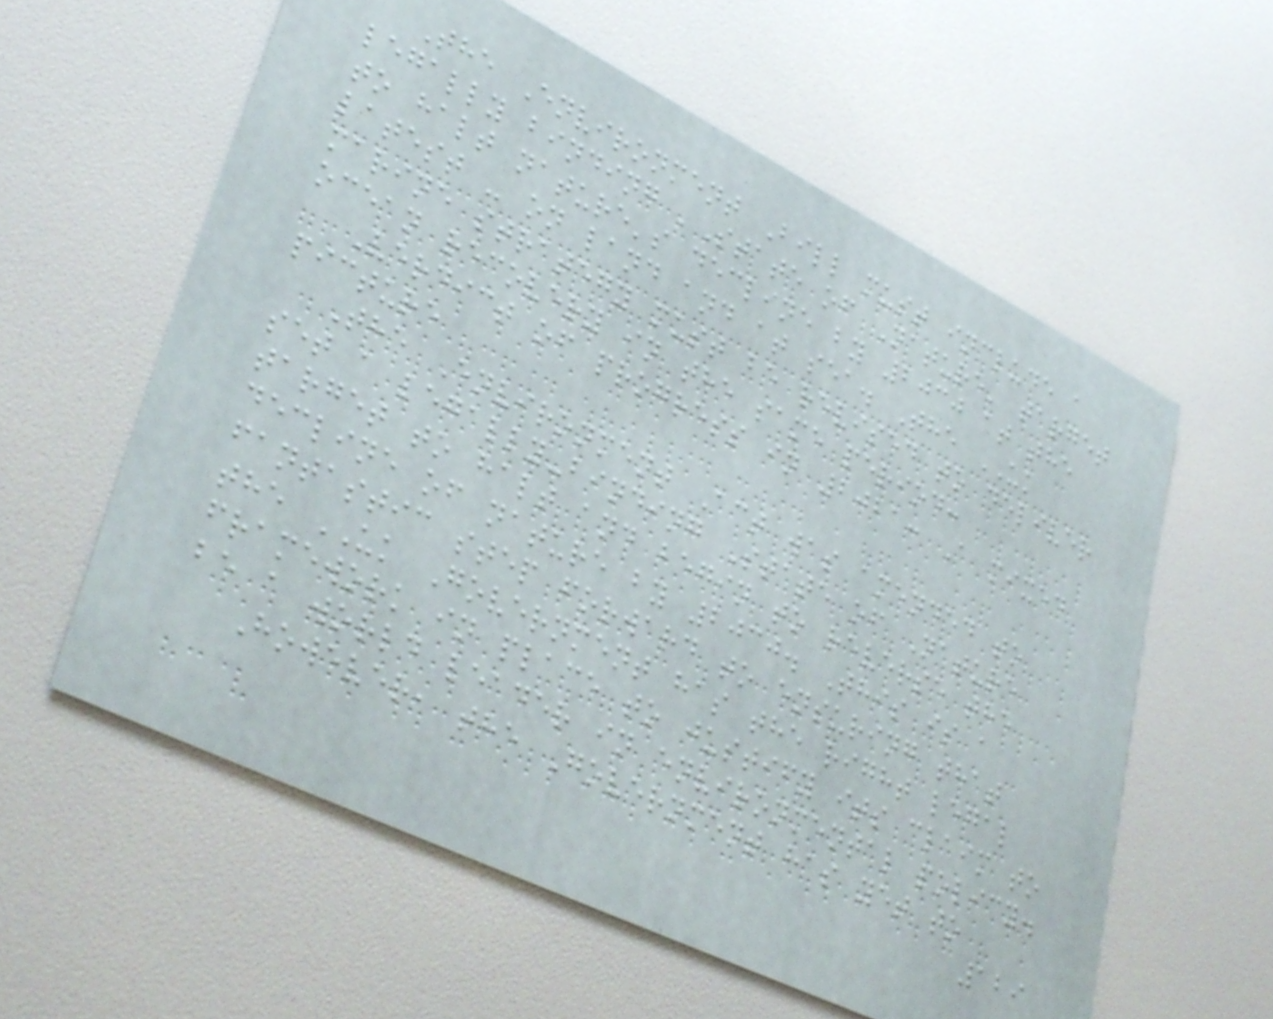The Environment Bill must include a
legally binding 'State of Nature' target
to halt nature's decline by 2030 at the
latest - on land and at sea. The UK
marine strategy must be revised to deliver
ocean recovery in the same period:
Verdict of progress in 2021: A mixed
picture
The Environment Act was amended to
set a legally-binding State of Nature
target to halt and begin to reverse the
decline of nature by 2030. This is a
fantastic step forward to ensuring that
the UK Government has the right legal
framework in place to justify its claim to
be a world leader in environmental policy.
However, the Government has yet to
129
